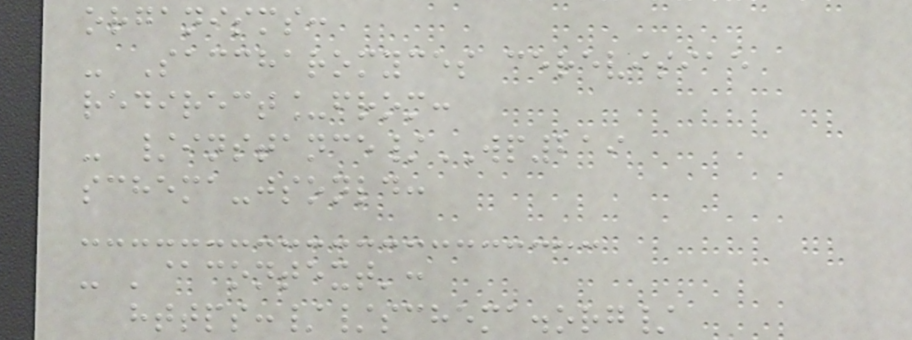organisms:
- Saccharomyces cerevisiae
redirect_from:
- /instance/WP219
schema-jsonld:
- '@context':
https://schema.org/
